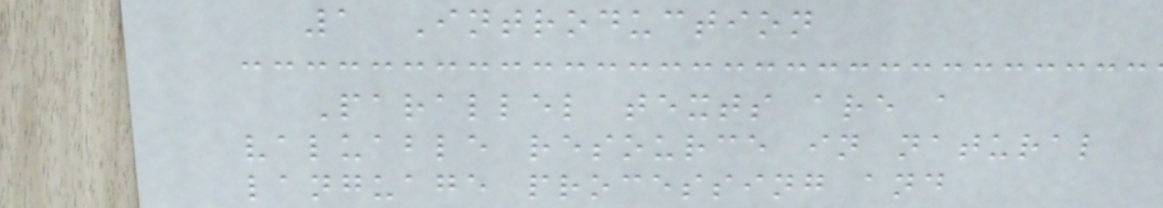1 Introduction
Parallel texts are a
valuable resource in natural
language processing and
